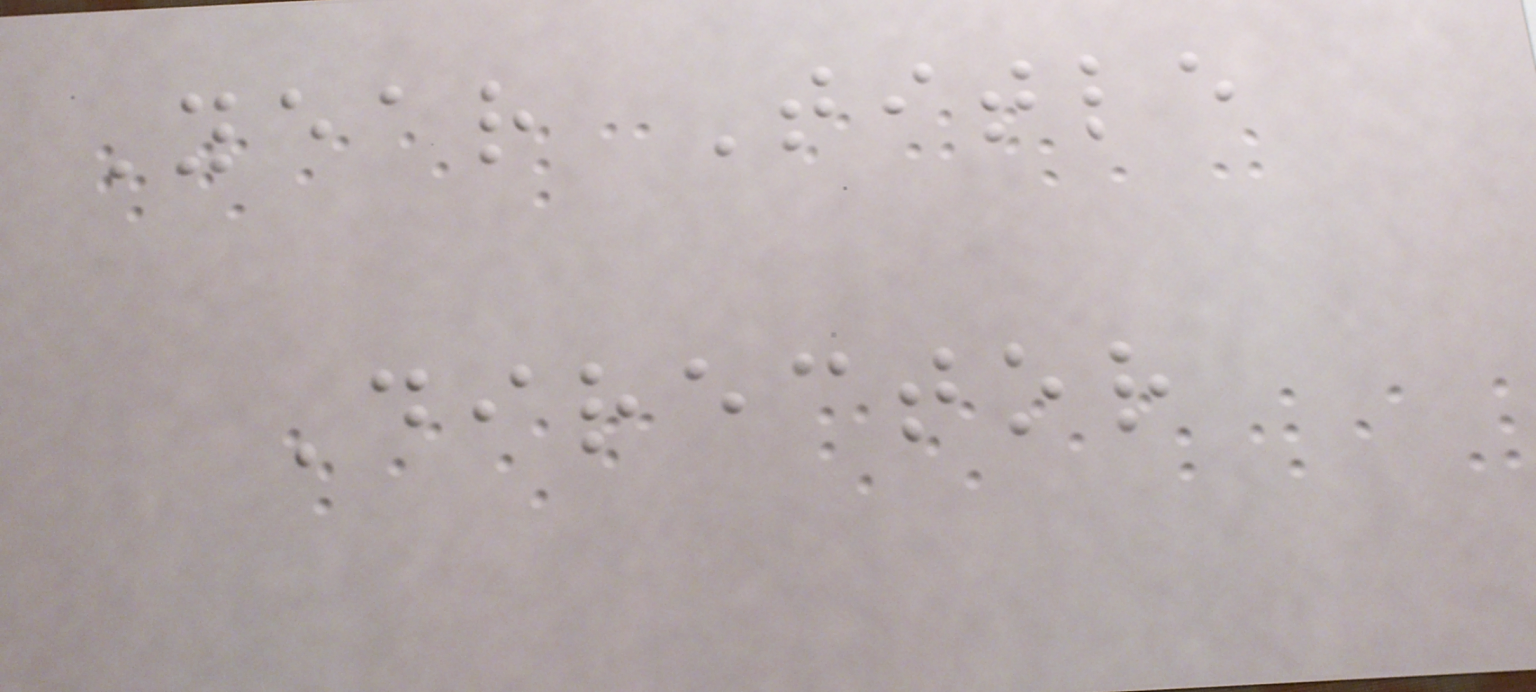Year Title
Director
